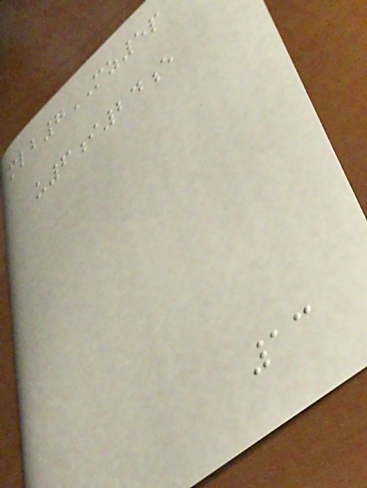mlb7MZ5p
u6i24e
13
